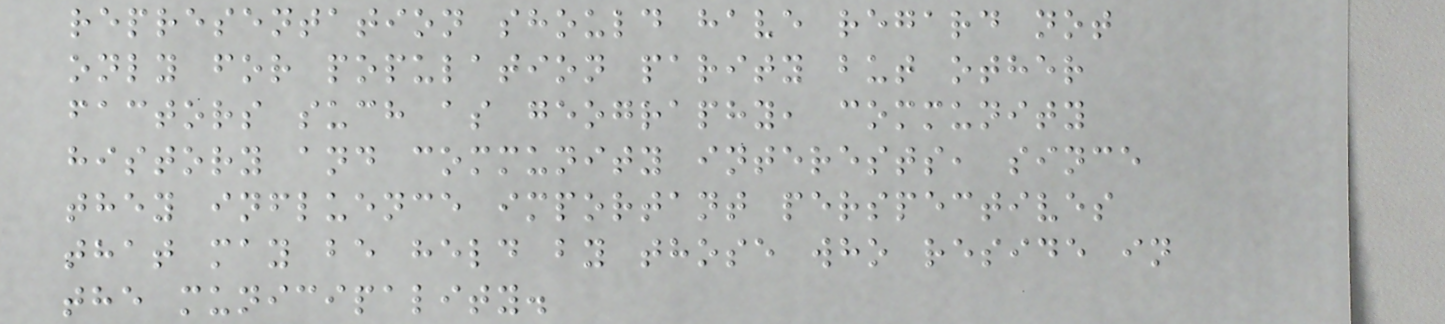representation should have regard not
only for population parity but other
factors such as geography, community
history and community interests, since
they influence important perspectives
that may be held by those who reside in
the municipality.
